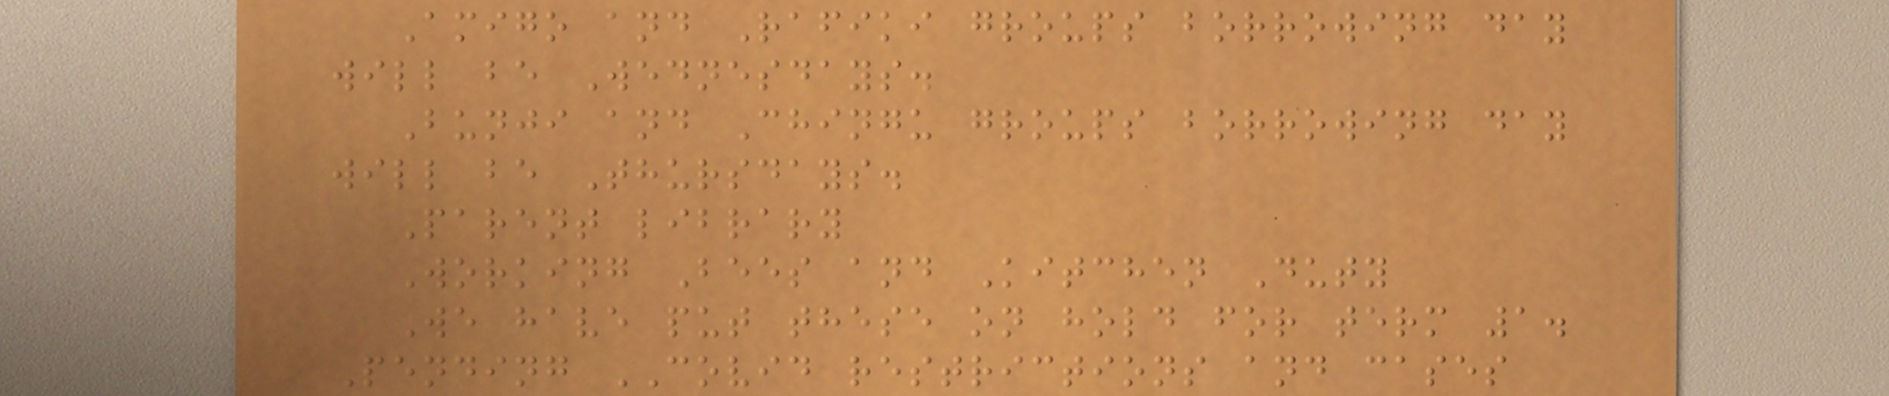Amigo and Rafiki groups borrowing day
will be Wednesdays.
Bunji and Chingu groups borrowing day
will be Thursdays.
Parent library
Working Bees and Kitchen Duty
We have put these on hold for term 1.
Pending COVID restrictions and cases
